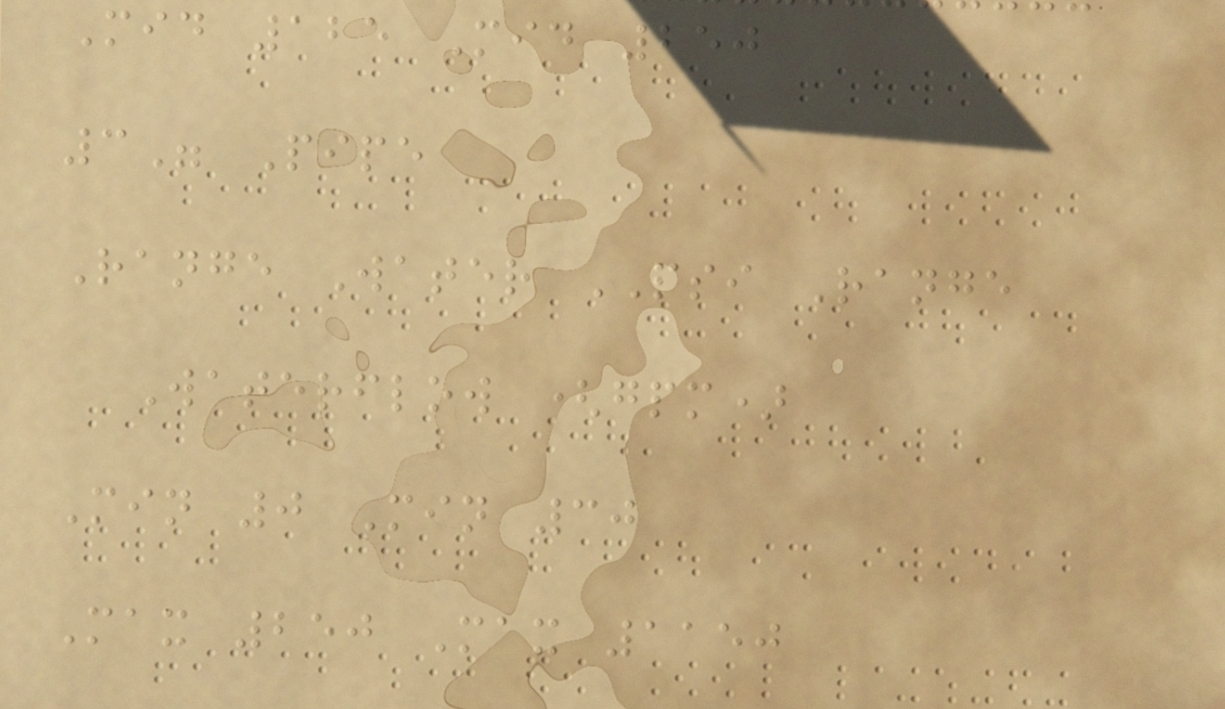Mid 125 Mid 250
3" Pipe
Range Water PSI Range
Waterflow (gpm)
Min 0 Min 30
Max 250 Max 1150
